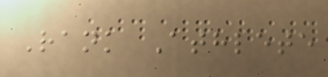Rank Athlete
